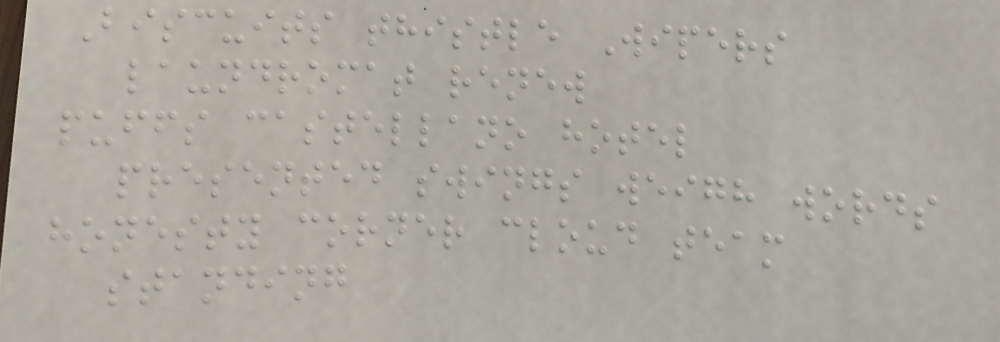Biscuits thistle Wipers
laundromat renew
puffs castellano hotel
presented swings weigh words
honesty corner cloud team
standing
